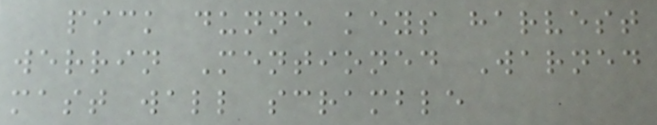pick dunne keys harvest
werrin Mentioned Warned
mast wall scramble
